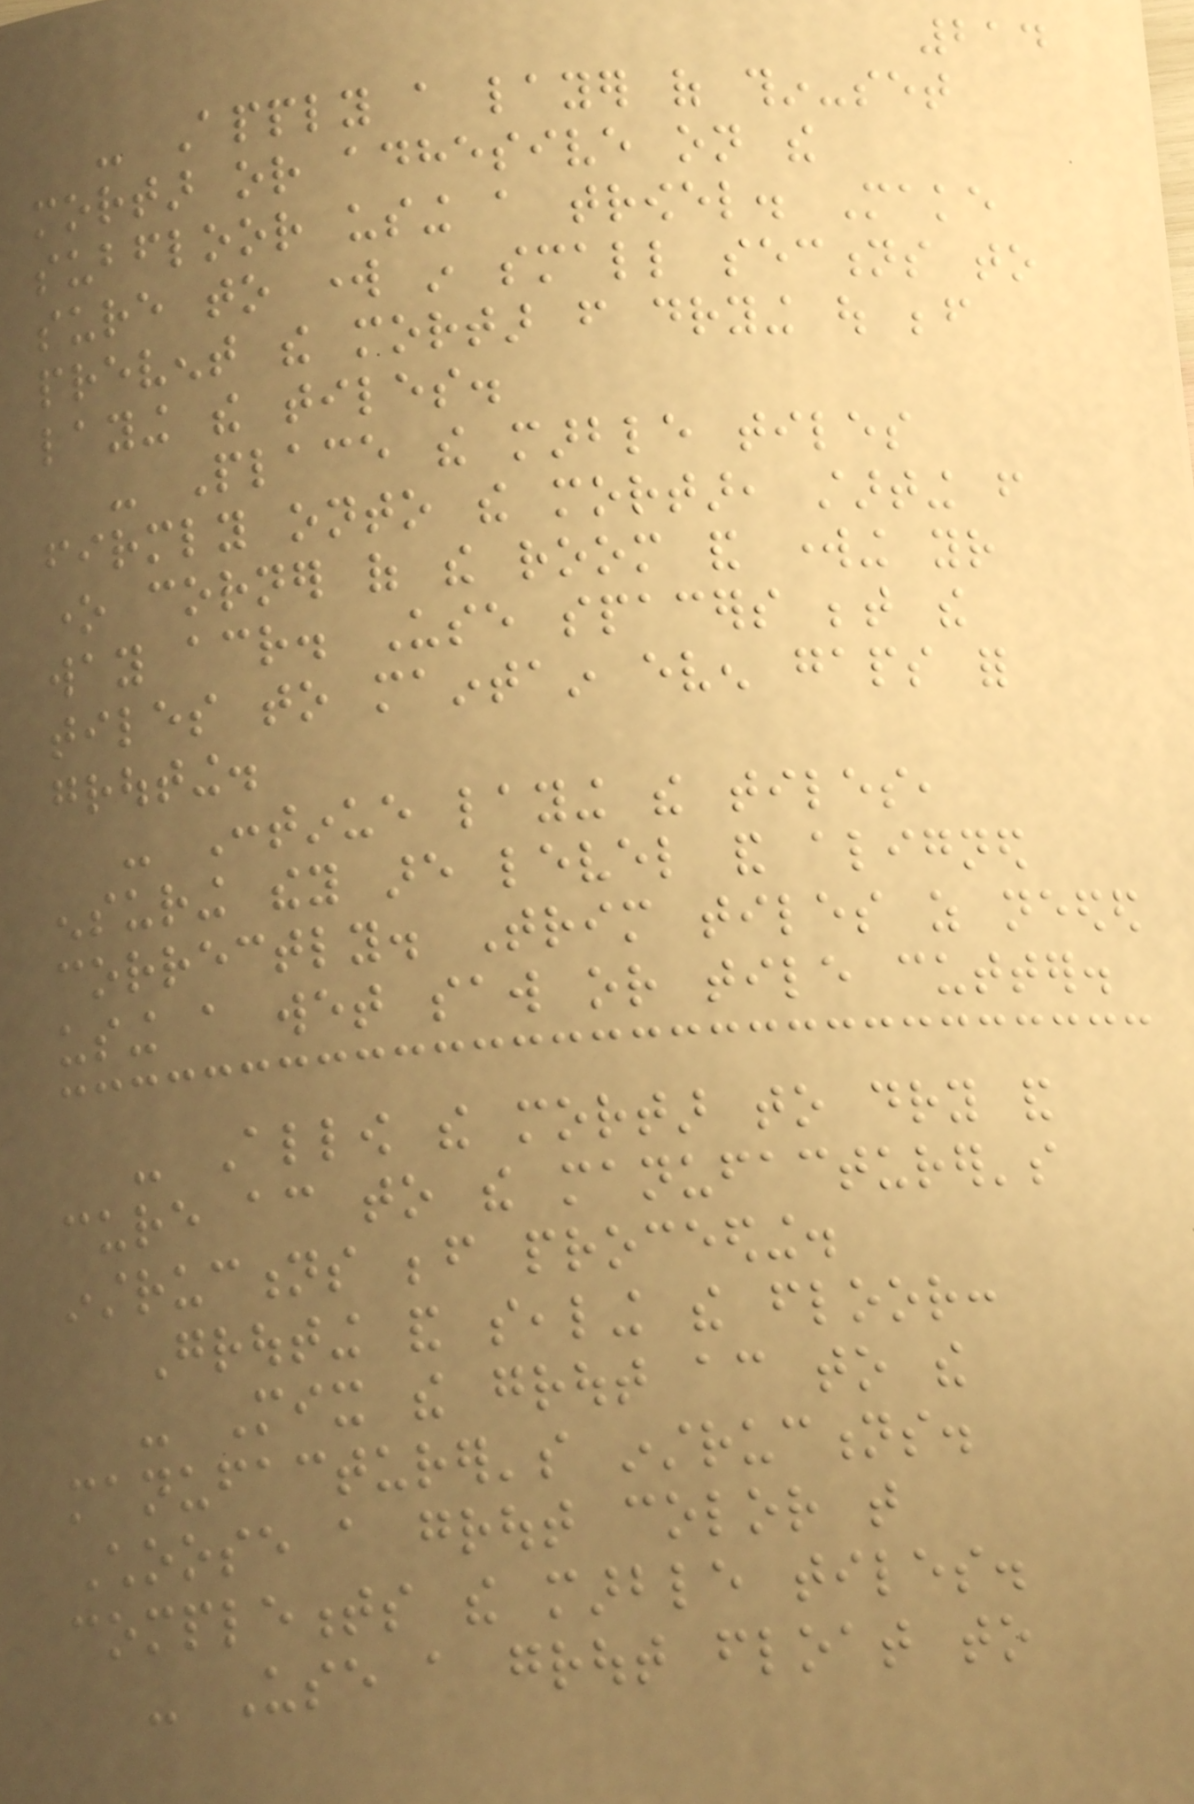214
- Apply a layer of thin-set
mortar or adhesive on the
subfloor using a trowel. Make
sure to work in small sections to
prevent the mortar from drying out before
laying the tiles.
- Place the marble tiles
firmly onto the mortar, starting from
one corner of the room and working your
way across. Use spacers between the
tiles to maintain even gaps for
grouting.
- Continue laying the tiles,
ensuring they are level and aligned
correctly. Trim tiles as needed
using a wet saw or tile cutter.
- Allow the mortar to dry and
cure according to the manufacturer's
instructions before proceeding.
Grouting and sealing the floor:
- Mix the grout according to the
manufacturer's instructions.
Choose a grout color that
complements the marble tiles.
- Use a grout float to
